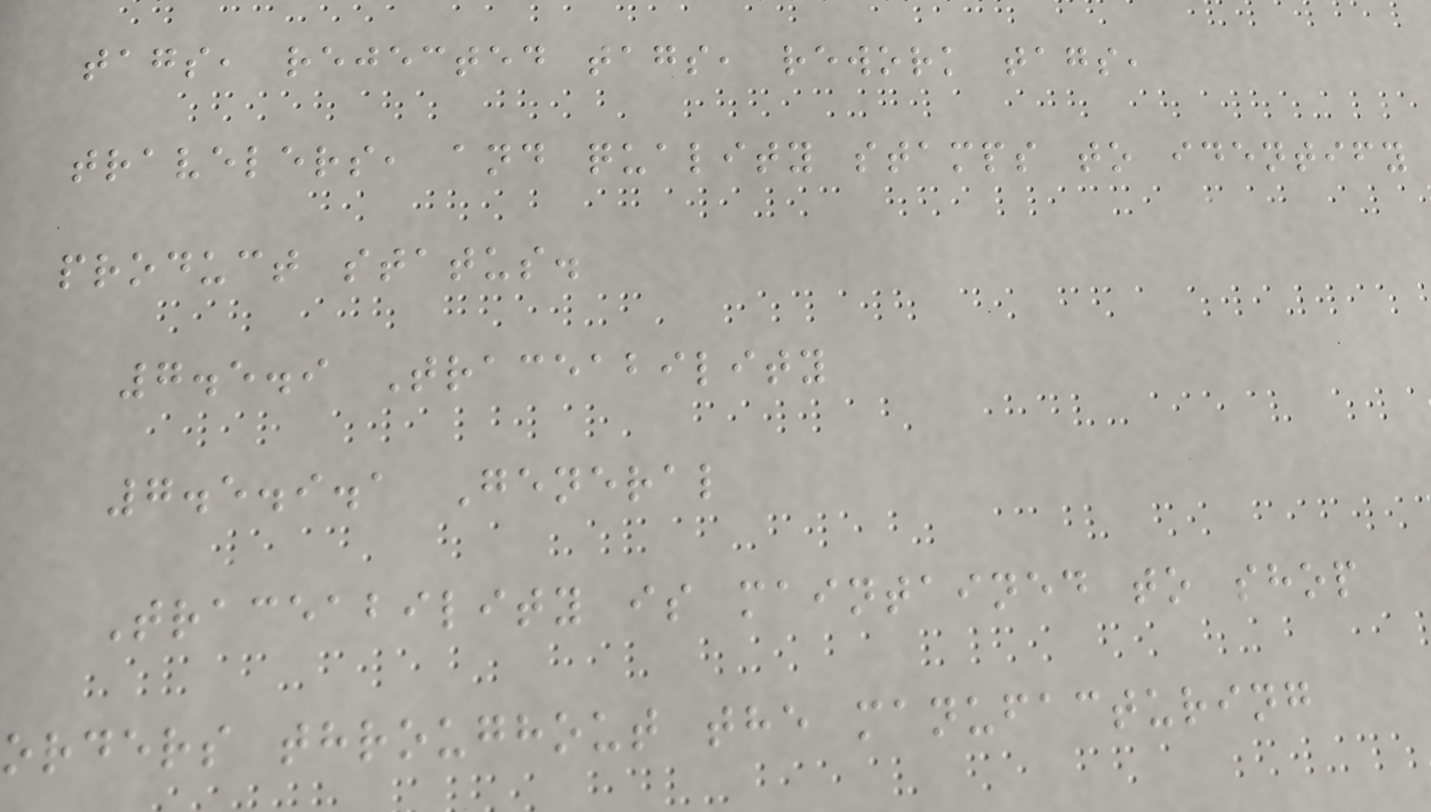tags, rejected tags, rework tags,
travelers, and quality stamps to identify
product status.
7.5.9 Traceability
7.5.9.1 General
Traceability is maintained to shop
orders throughout the manufacturing
